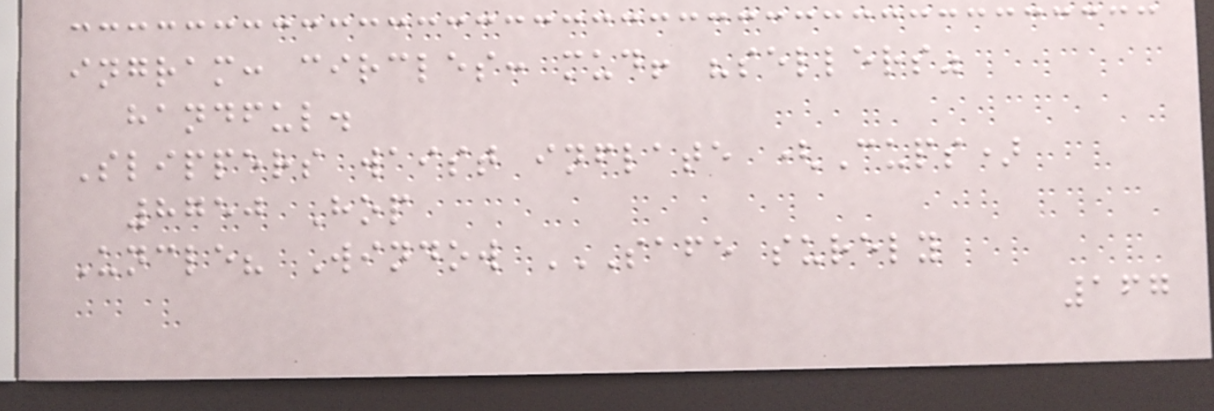ingram: circles: mud! "sellers"
handful.
Slippers waist inflate (Cups)
8750 Hop
Uncle? Window SAFE SURELY
167
